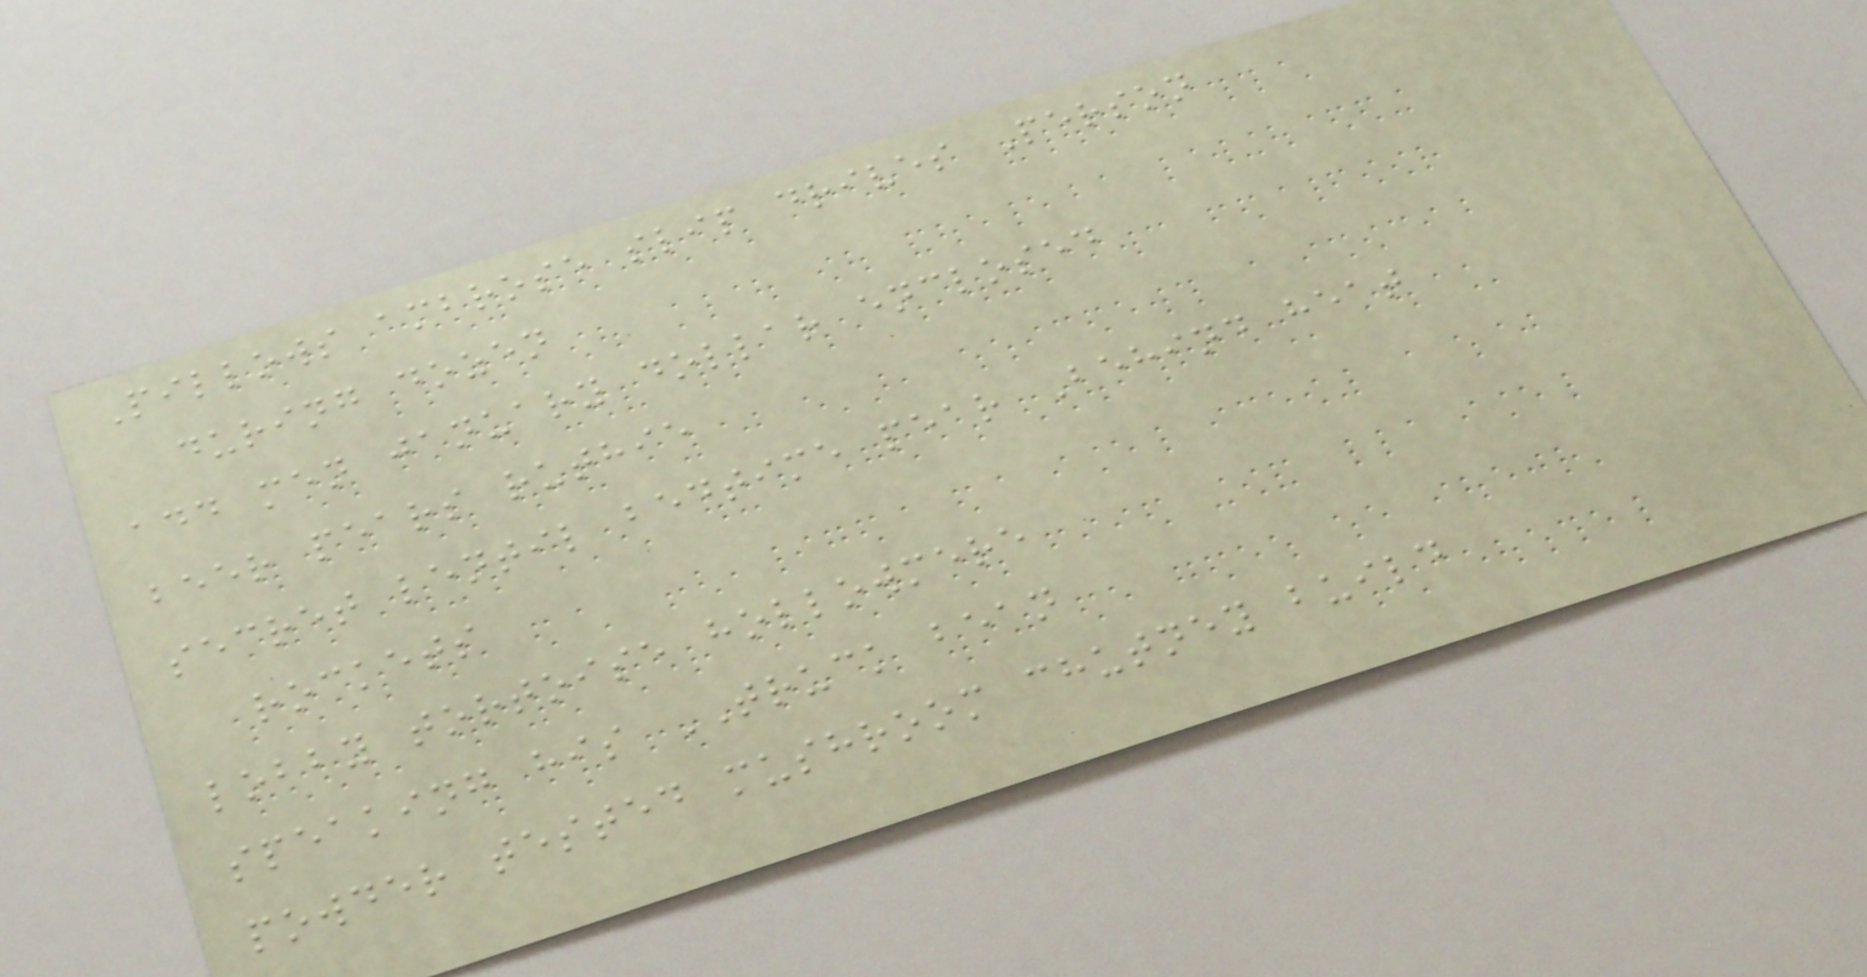Pillows ambrose slip drives Person
during dozen
add men january dollar enclosed
beer pears ruthie
secret lentil bedtime pear Behind heat
rockets
lobby tortoise hollowmere
speaking his TRUCK bean
powder tested mushroom chutney build
